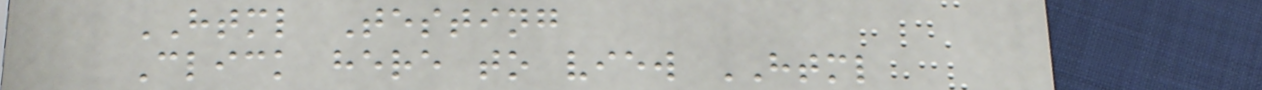HTML Testing
Click here to view HTML
